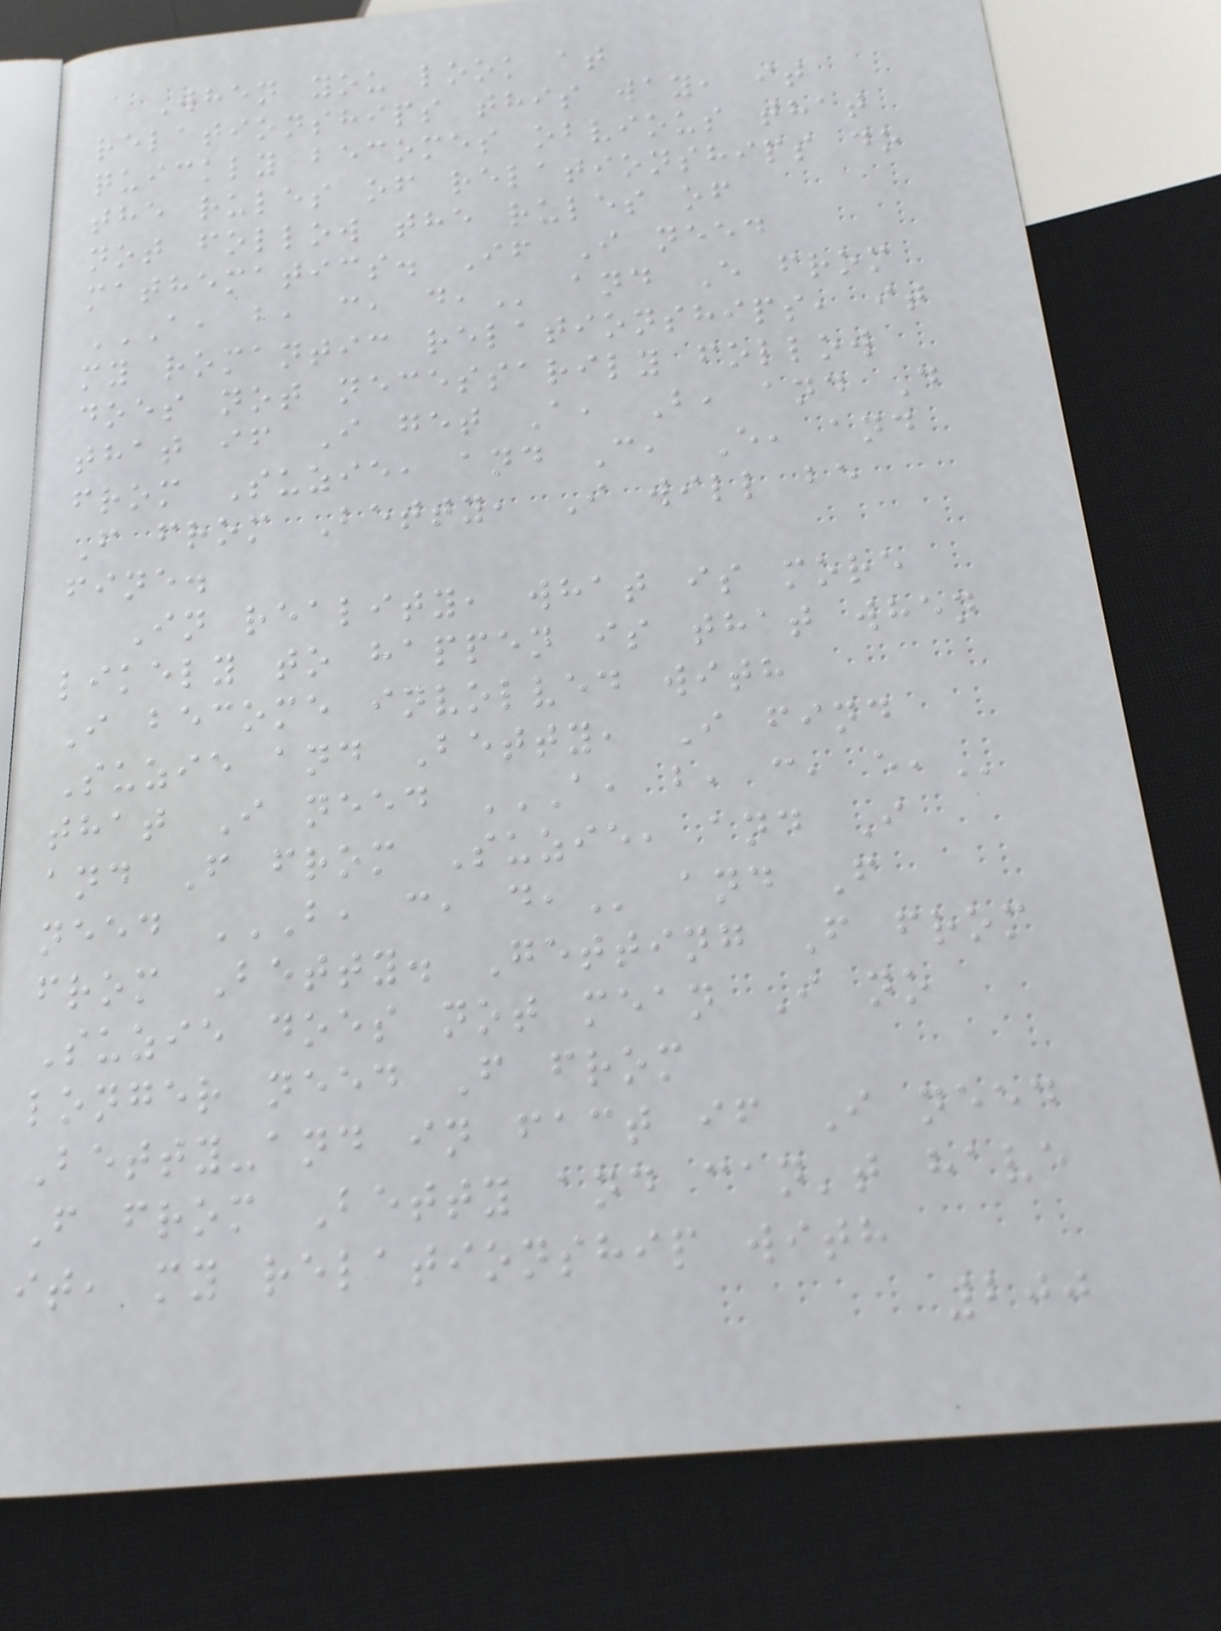When you look at
relationships this way, it
quickly becomes obvious that
the rules of relationships do
not follow the rules of
mathematics. If I need
A, B, C, D, and E from
my romantic relationships, it
does not necessarily follow
that if I get A, B, and D
from Suzie, and C, E, and
F from Betty, I will be
fine.
In reality, what is more
likely to happen is that when
I become involved with
Suzie and Betty, I find
that I need A, B, C, E,
and F from Suzie, and I
need B, C, D, and F
from Betty. Getting F from
Suzie does not mean I no
longer need F from
Betty-and in fact if I need
F from Betty and can't have
it, my relationship with
200
